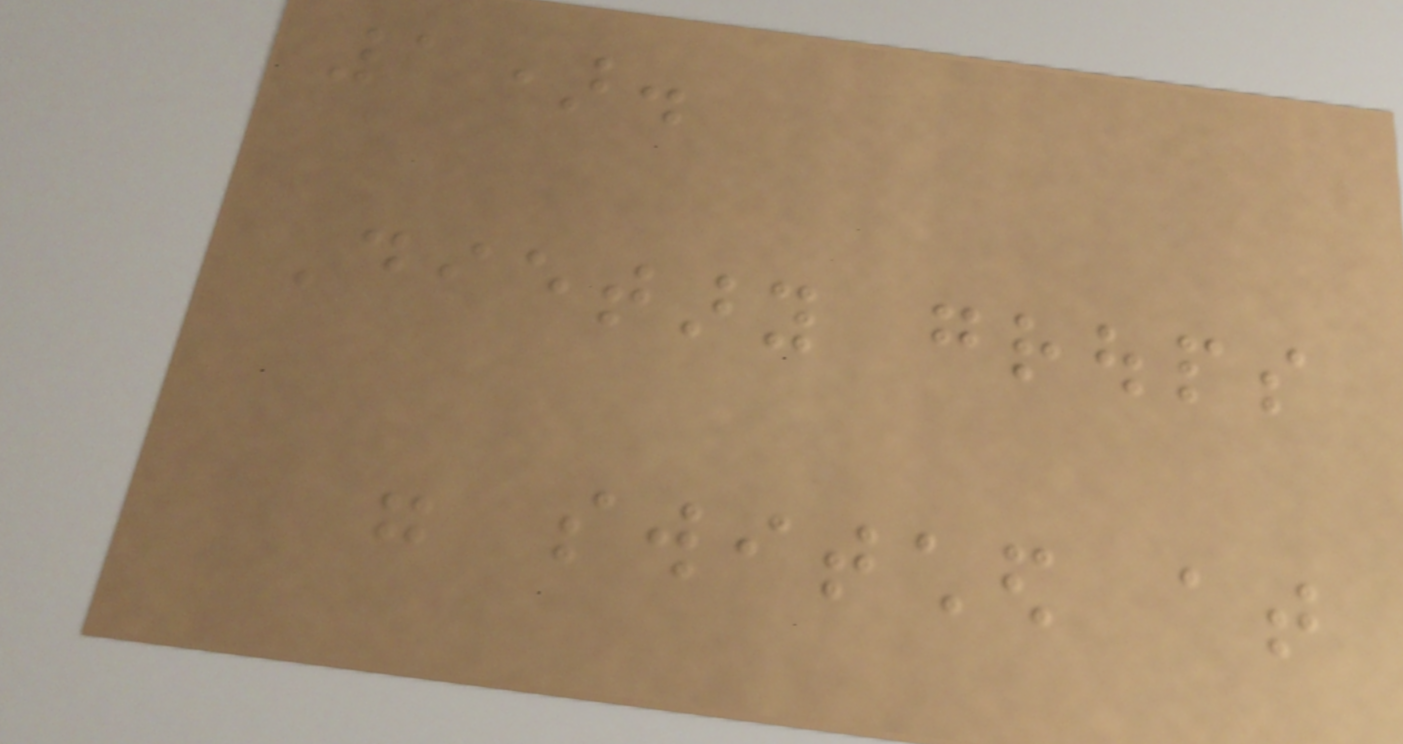1).
Dietary groups
were switched at
